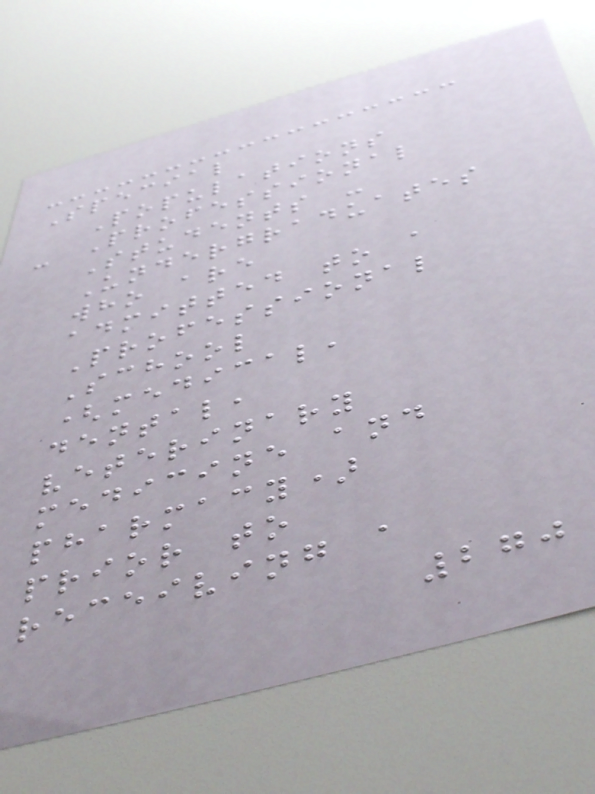Special
Populations
- Professional
Students -
Undergraduates
who are
admitted to a
Professional
School
(medical,
dental,
veterinary
medicine and
pharmacy)
prior to
receiving a
270
